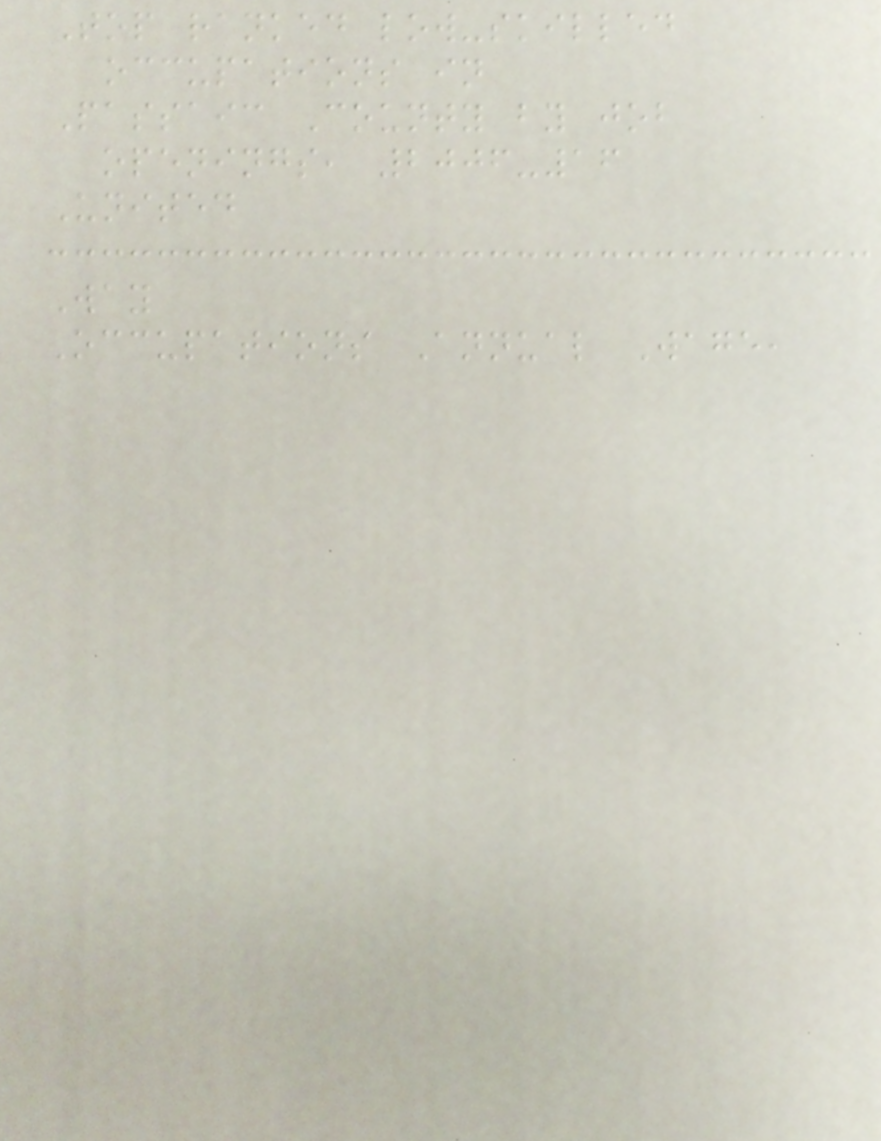Top ranked low-skilled
occupations in
Passaic County by job
openings, 2006-16
United
Way
Occupations Annual Wage,
